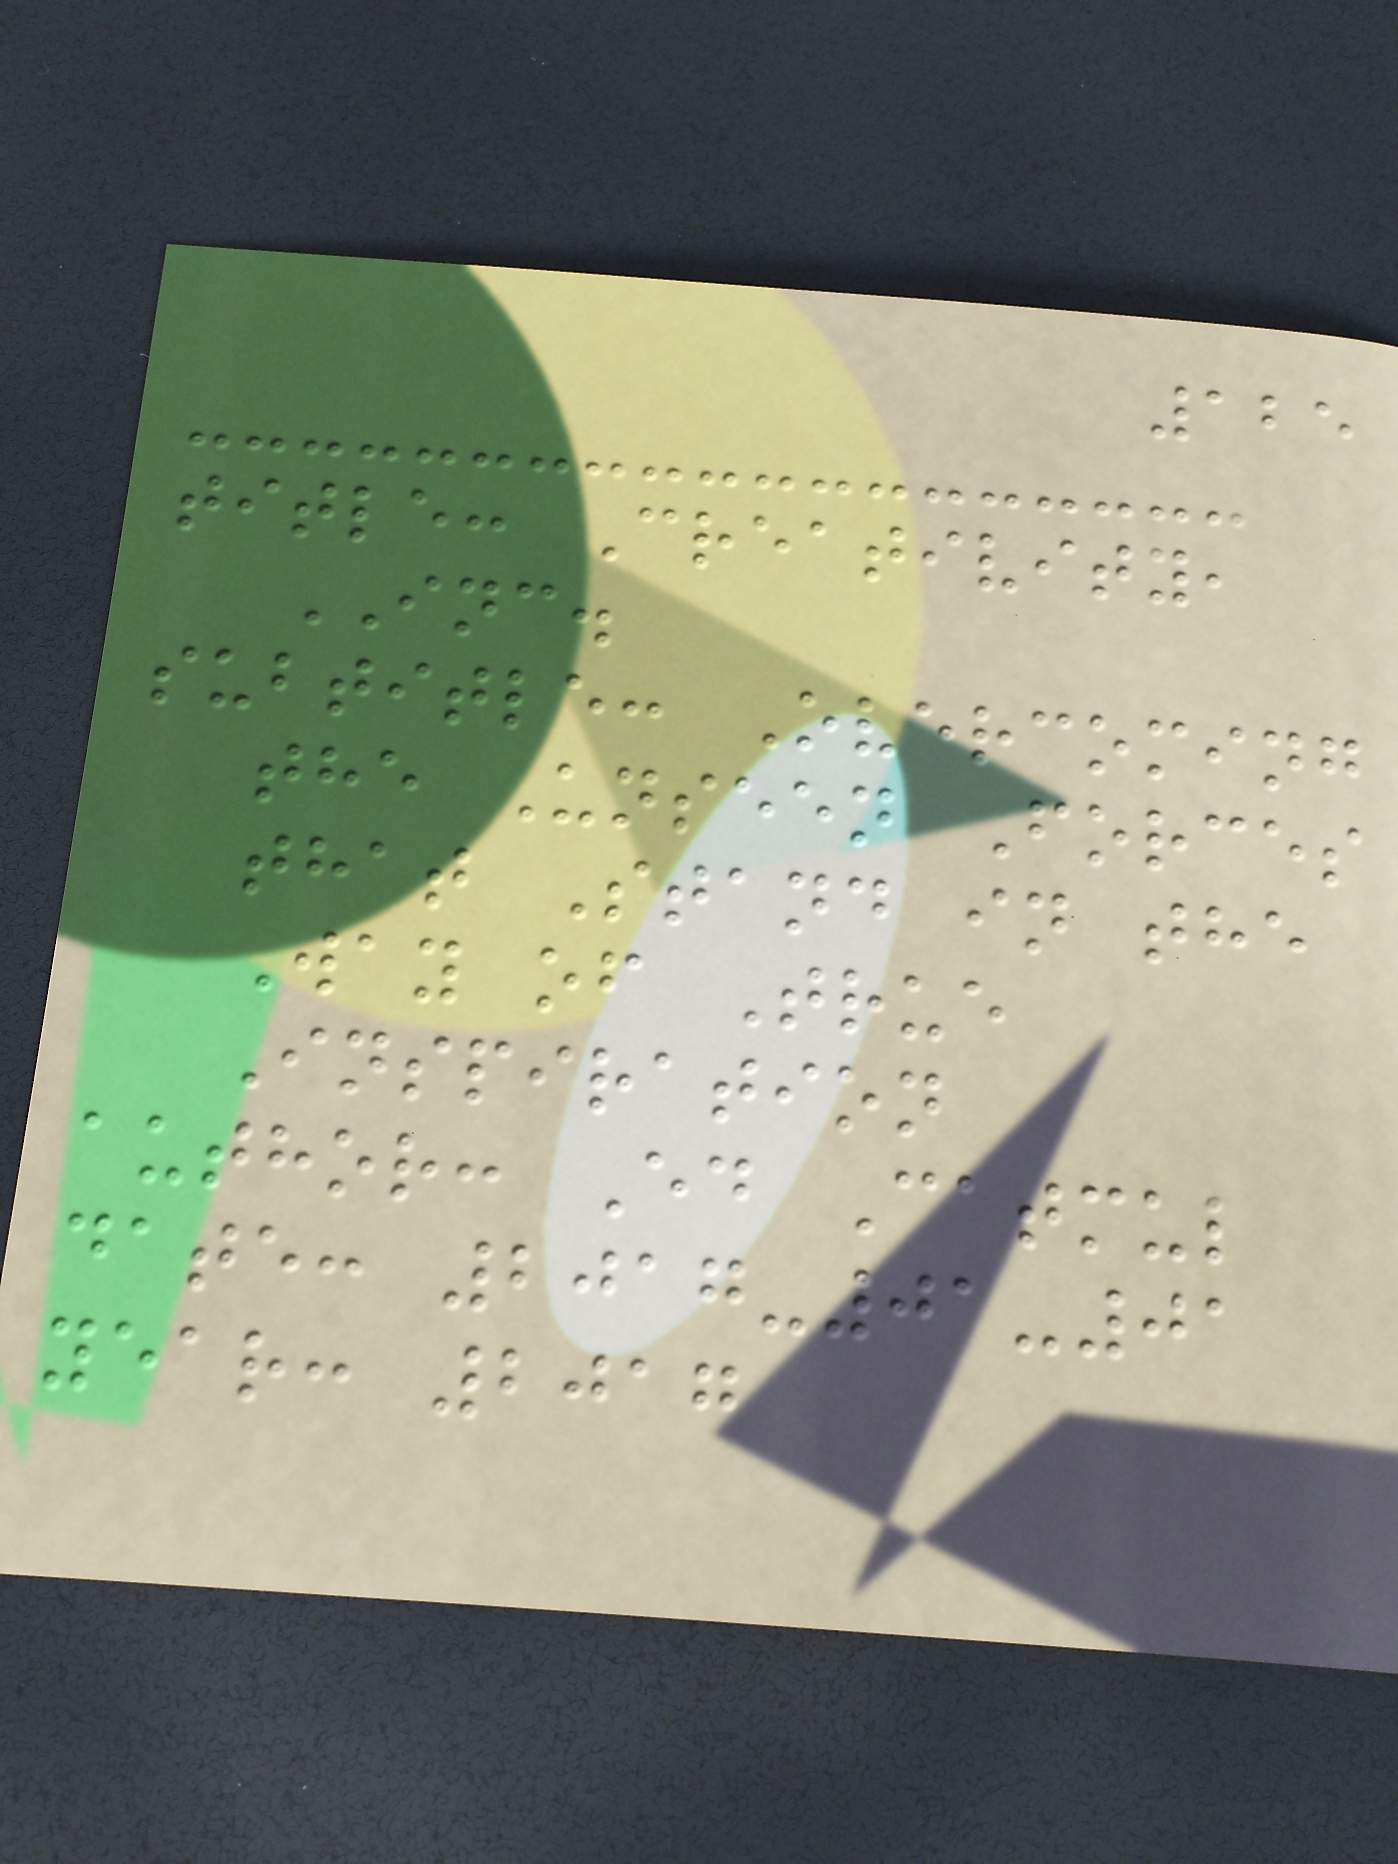125
title: Creativity,
INC.
subtitle: Overcoming
the Unseen Forces
that Stand in the
Way of True
Inspiration
author: Ed Catmul
date: 2017-01-01
year: 2017
